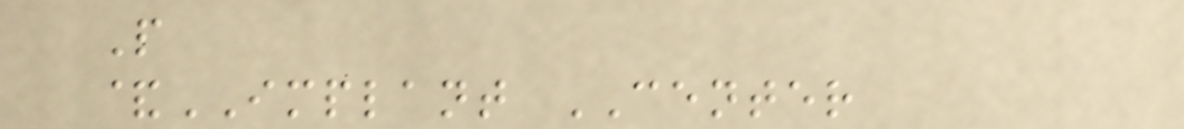P
&IMPLANT CENTER
